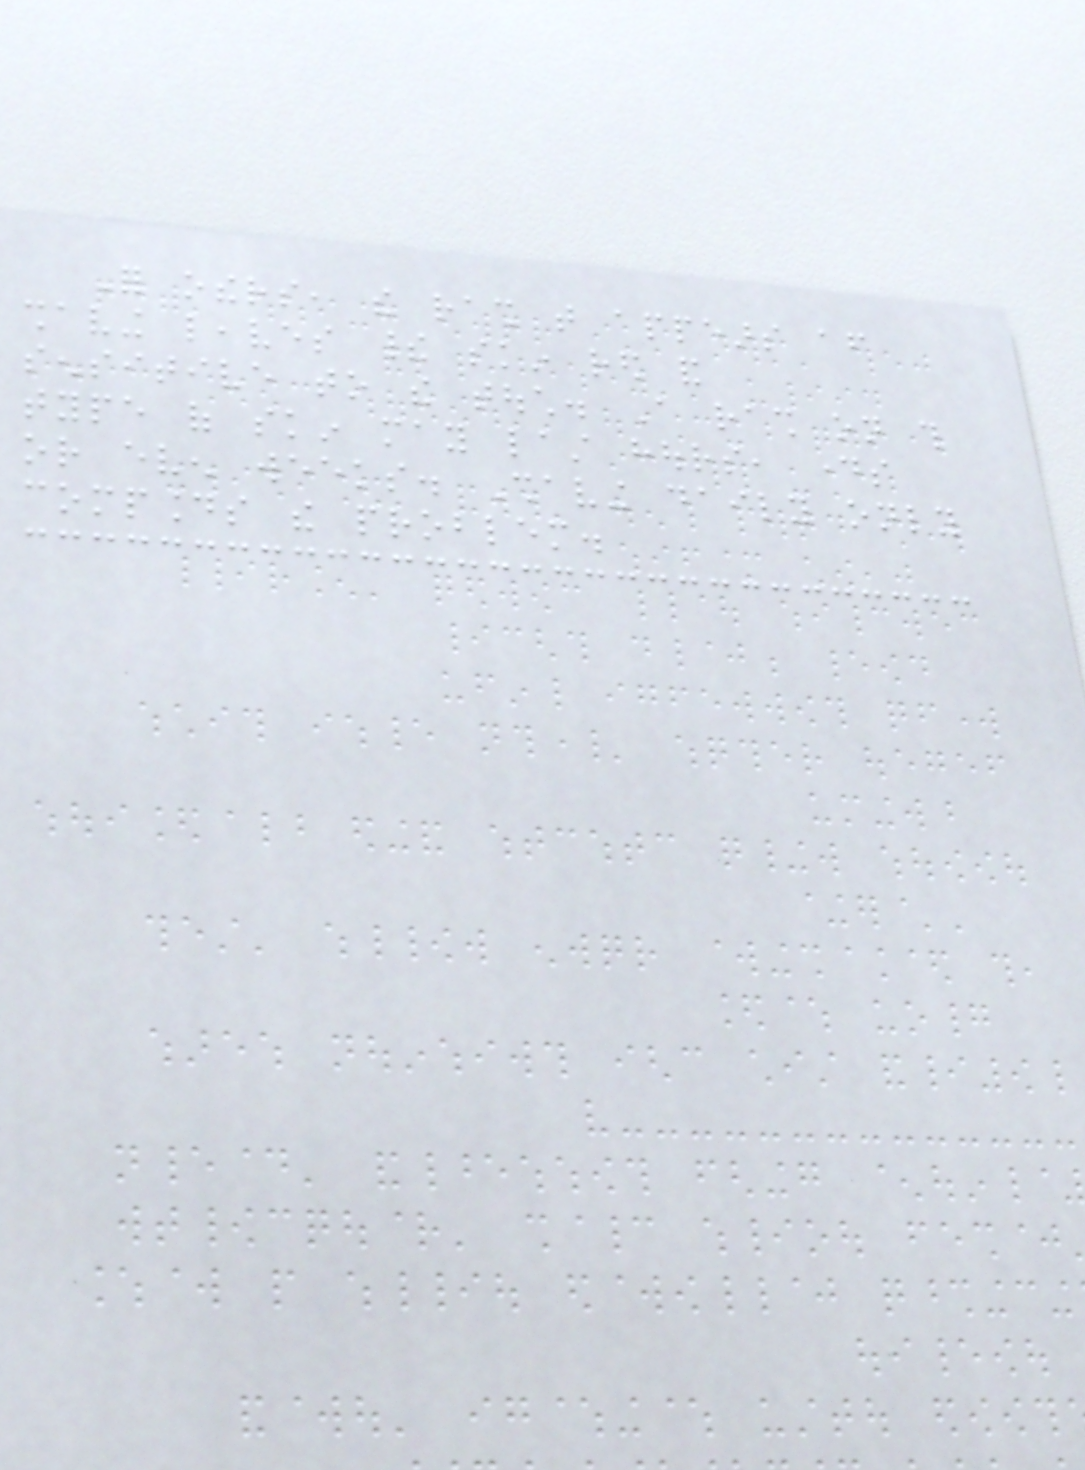For others, the rash that appears after
shaving leaves their skin red and
sensitive to the touch. A rash on this
type of skin may last hours, days
or even weeks. Shaving daily only
compounds the problem.
